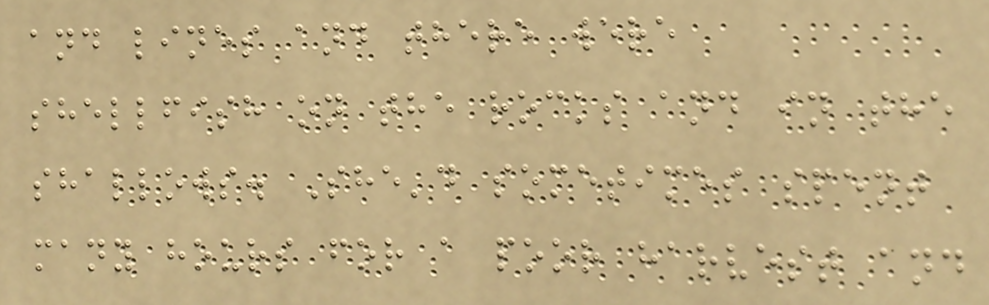and lines and there were
shellfish on the rocks and in the
shallows. She'd sometimes spent
many hours for a poor harvest and
